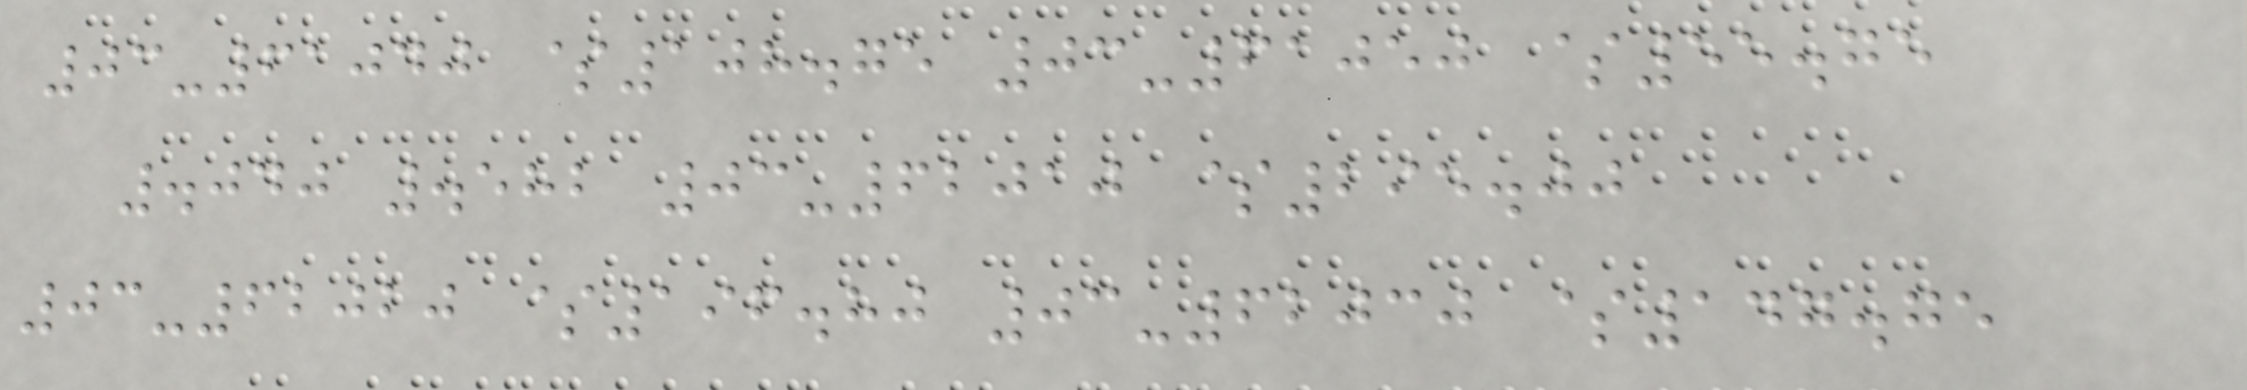03-61040 $108.75 03-61050 $55.75
.040 .582 03-62010 $295.00
03-62020 $196.80 03-62030 $147.75
